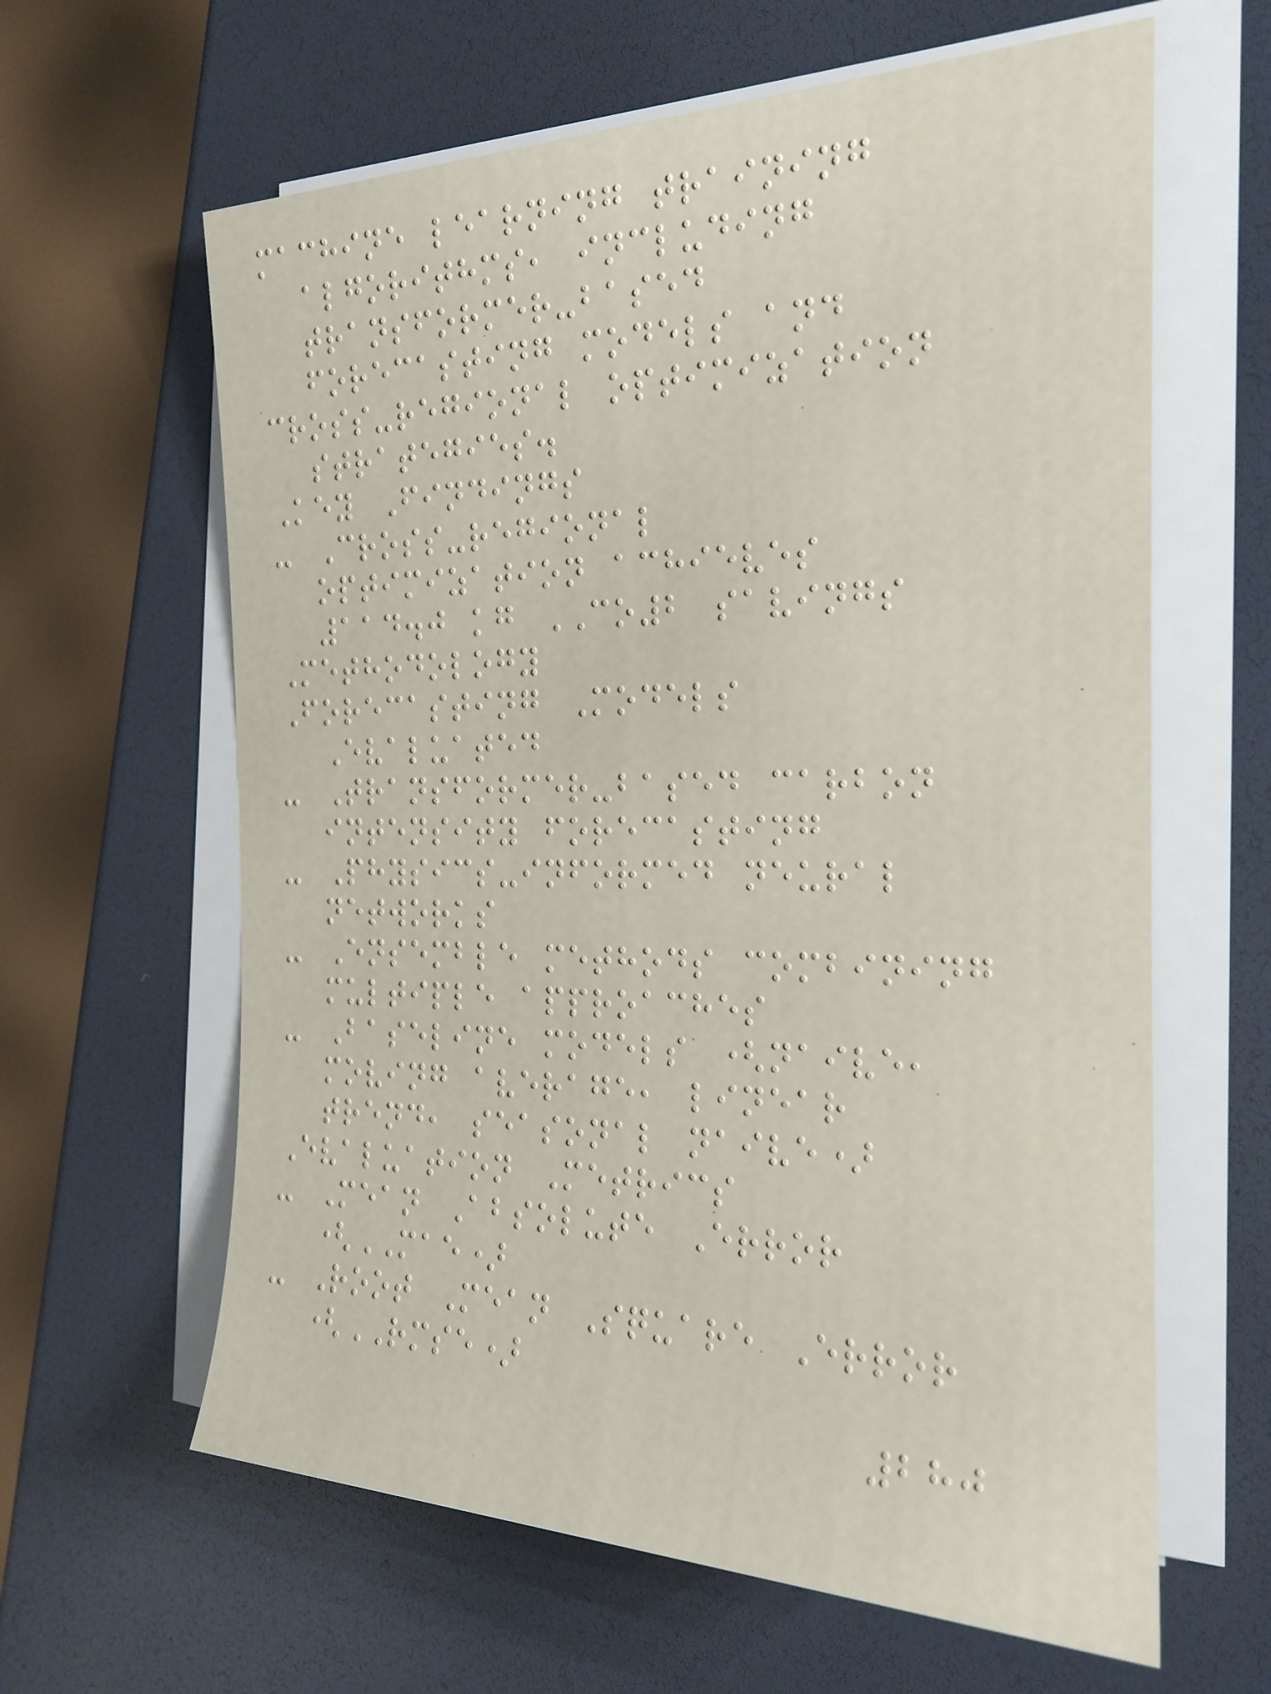machine learning training
algorithms, including
transformer-based
forecasting models and
cross-regional optimization
strategies.
Key Findings
- Cross-regional
optimization achieves
114.0 kg CO2 savings
Methodology
Forecasting Models
Evaluated
- Transformer-based carbon
intensity forecasting
- Physics-informed neural
networks
- Ensemble methods combining
multiple approaches
- Baseline models (naive,
moving average, linear
trend, seasonal naive)
Evaluation Metrics
- Mean Absolute Error
(MAE)
- Root Mean Square Error
(RMSE)
280
